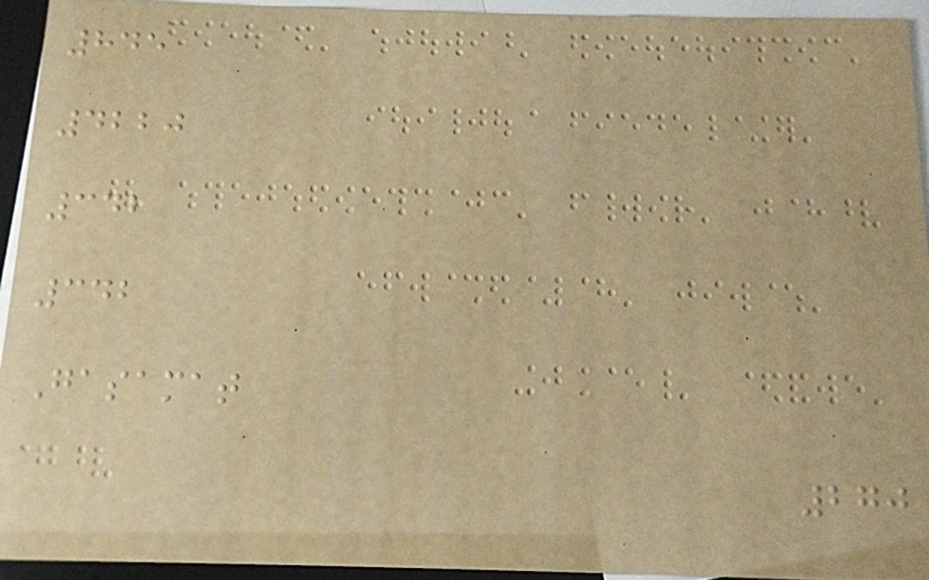845
4220
342
342
Gasamat
270
